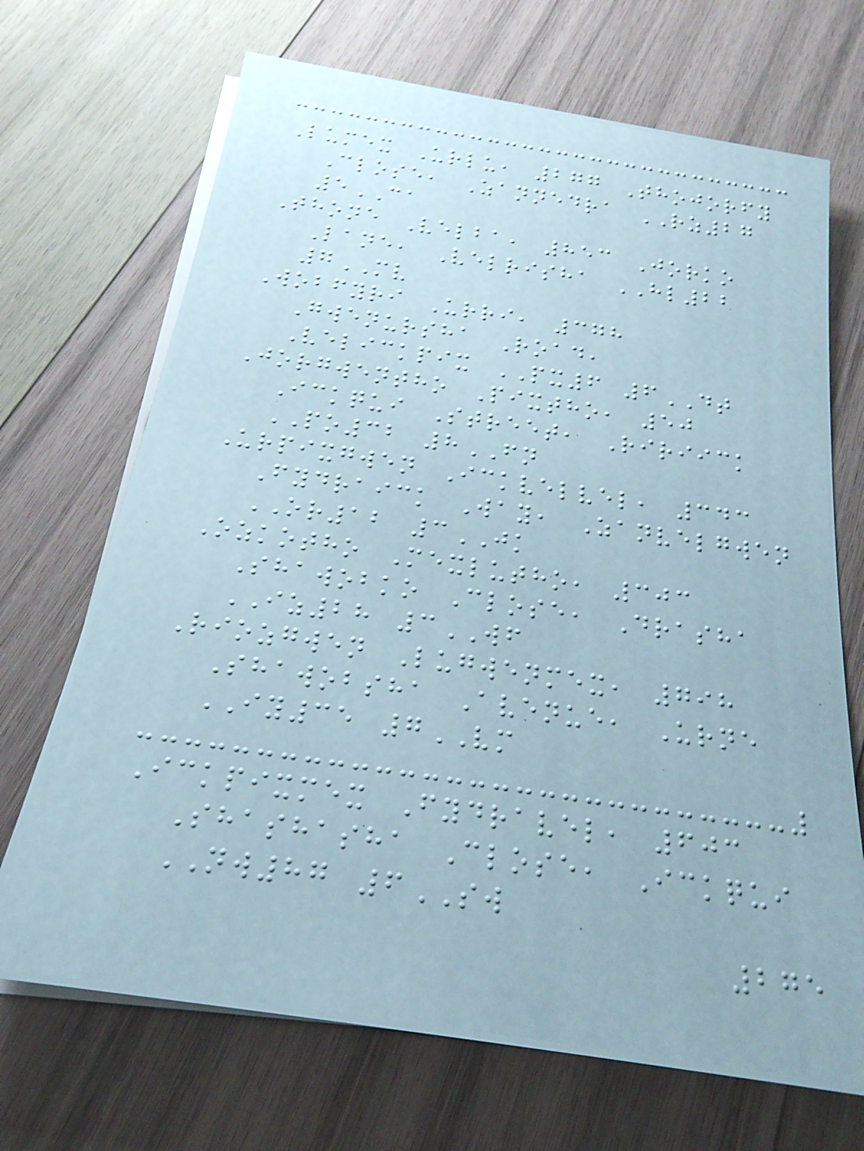Lumex Urlu, 277 Thojorfy
Close, Zannedra RZ27
5CA
Thone Velba, 853 Jorko
Lane, Velrisha HL22
7MV
Wobfyri Urri, 378
Gwenursha Road,
Velickpix PX6 6DT
Jorgwentho Pixtho, 50
Ickqui Street, Ririick
PO32 8FN
Urpixgwen Ickvelvel, 343
Fydraick Way, Zanvelgwen
OR12 3JK
Ozkotho Mexlutho, 303
Shawobko Close, Drasha
IZ28 3WF
Riozgwen Lugwenmex, 798
Shawobsha Avenue, Urne
IY35 7VM
Ickpixmex Fydravel, 603
Shashasha Close, Ickqui
NW87 6SW
275
